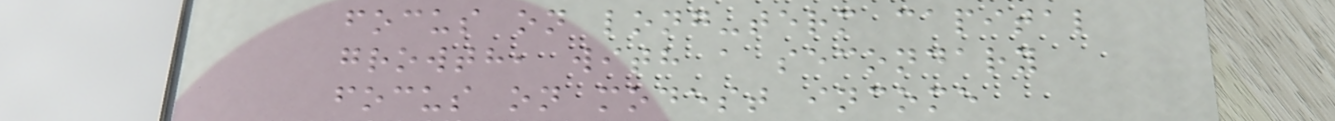focus on long-term capital
growth, with a secondary
focus on modest income
